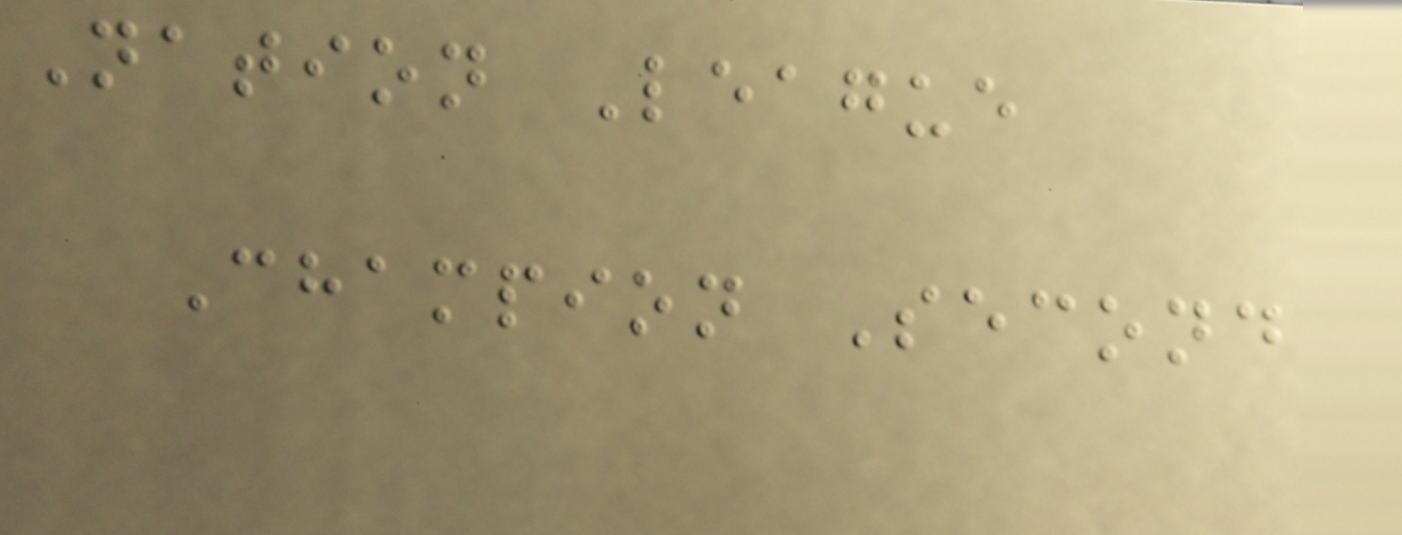Nation League
Champion Second
